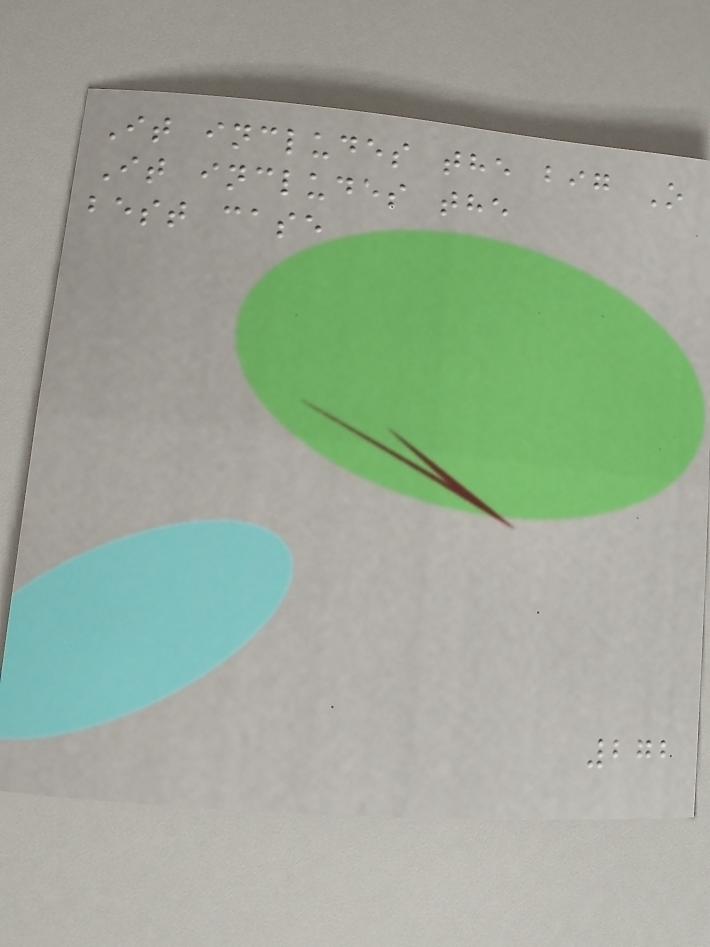It includes the big O
It includes the
best case
272
